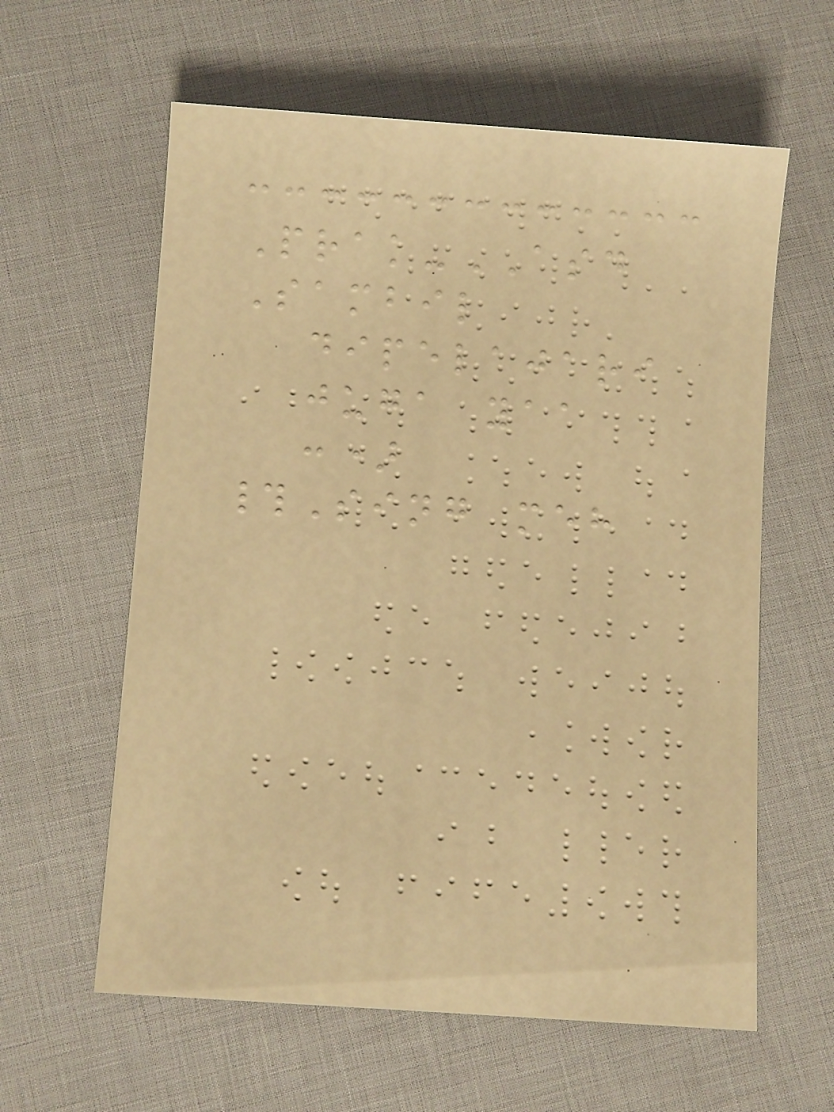Prak-ASD
Sambil
dipelajari
juga yaa
:)
#Sing meh
